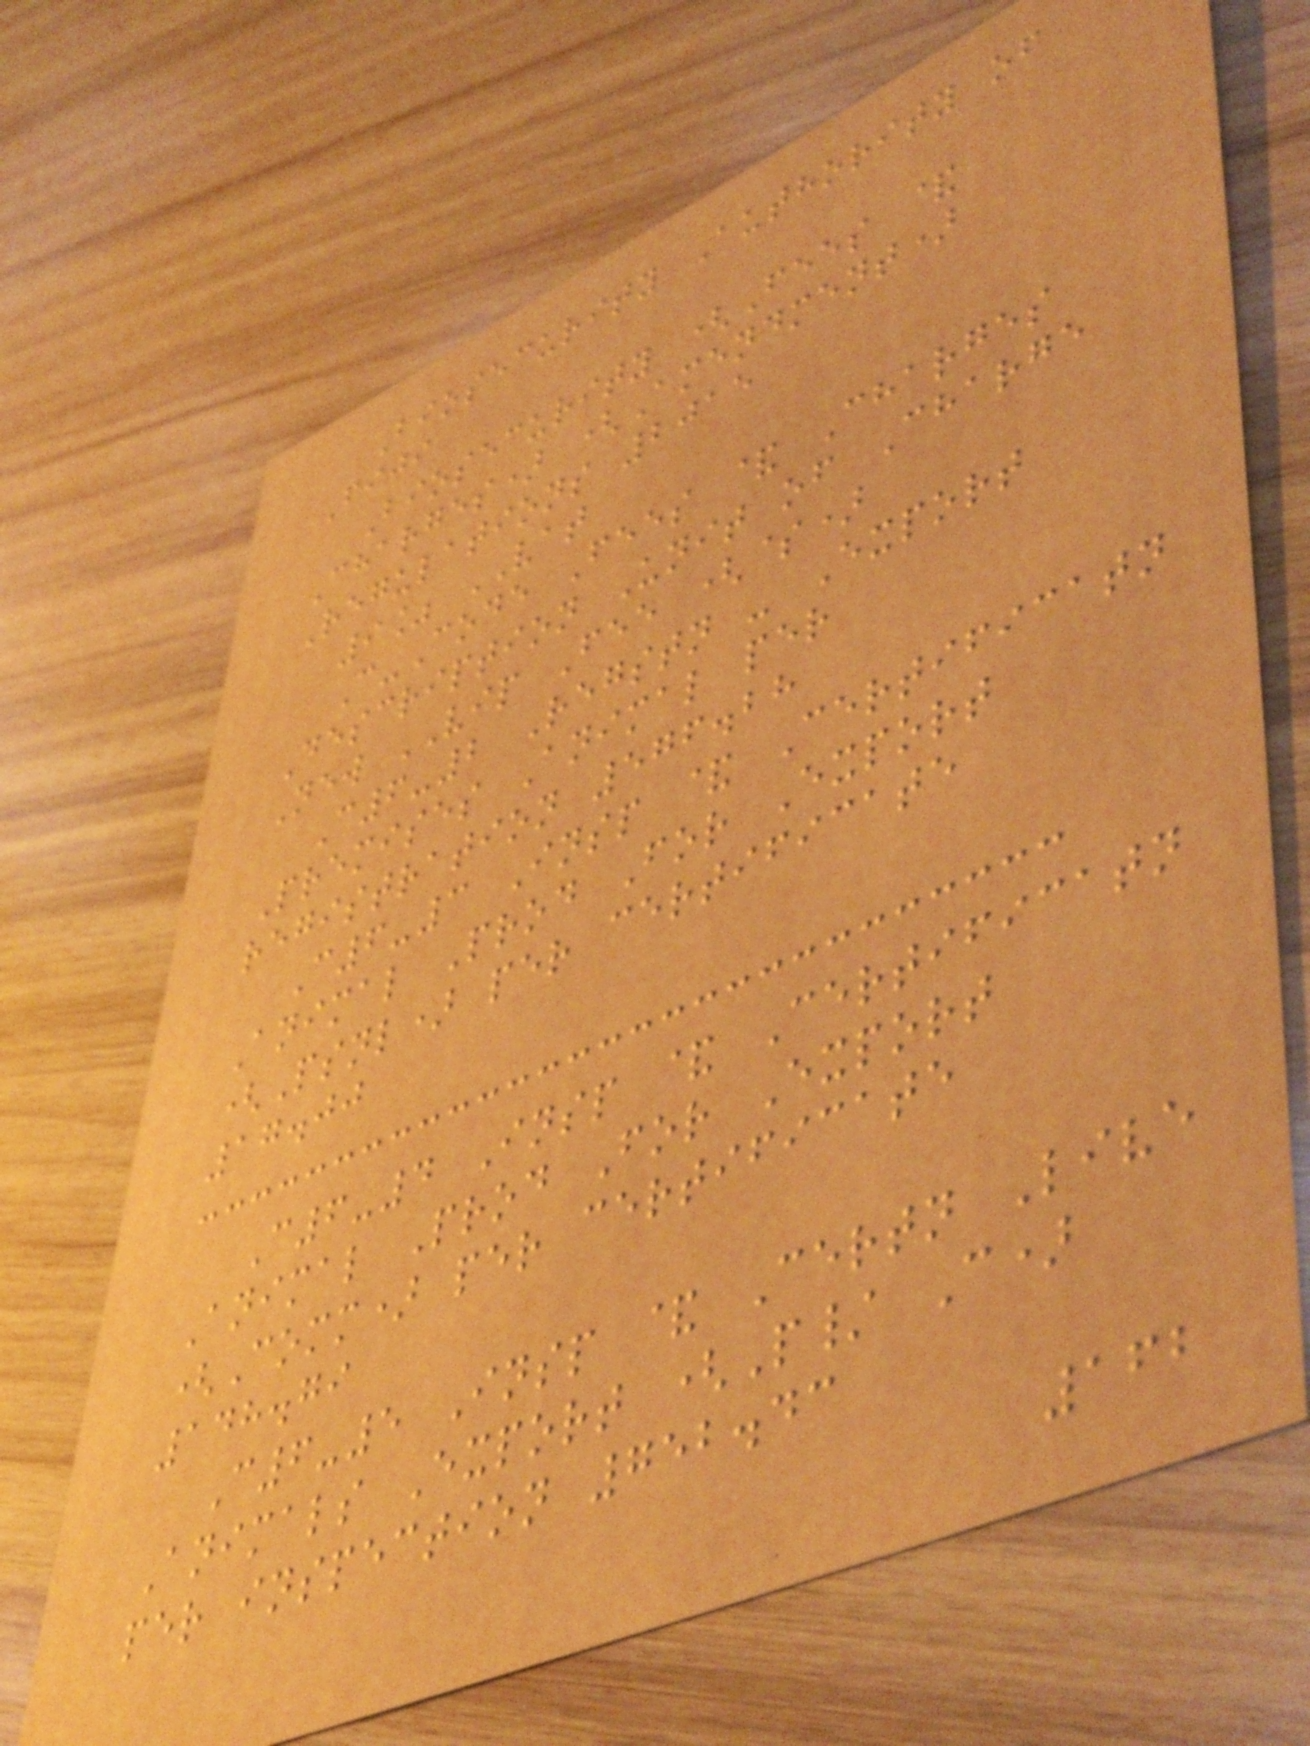Biosecurity Authority of
Fiji
Biosecurity (Fees &
Charges) (Amendment)
Regulations 2015
9% VAT
C-Code Fees & Charges
Description Unit of Charge
New VIP Fee ($)
C6-2 Regstn - Export
Premises Animal per
registration 576.28
C6-3 Insp & Certificatn
Animal Prod For Export
(Psnl) per certificate
17.00
C6-4 Insp & Certificatn
Animal Prod For Export
(Comm) per certificate
148.79
C6-5 Insp & Certn Live
Animals Export (P/ C)
per inspection 752.43
162
